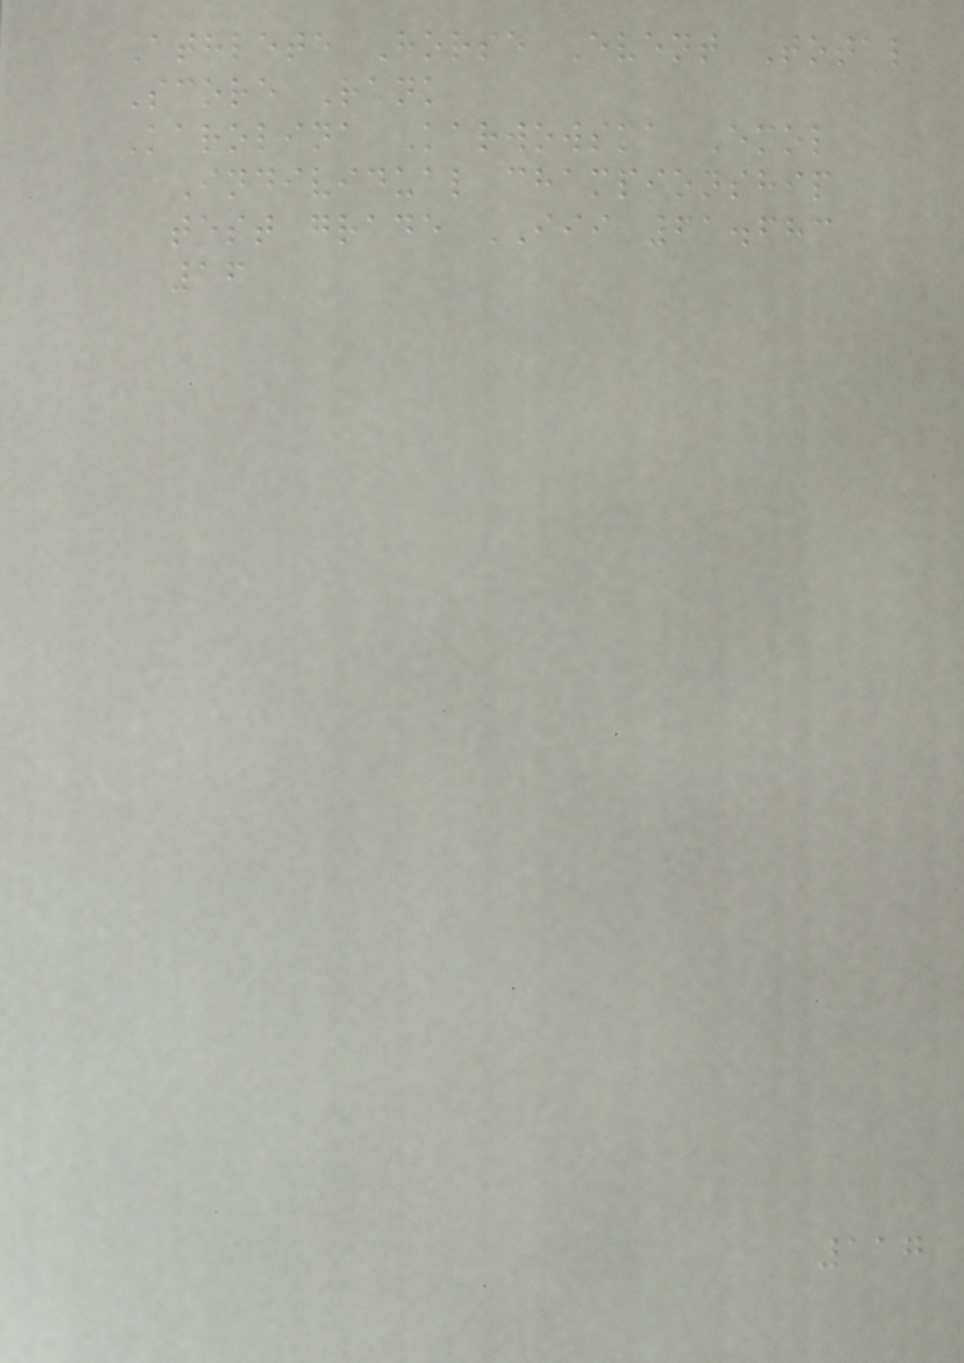Athlete Horse Event Total
Score Rank
Karolina Karwowska Emol
Individual championship
test grade III 61.683
16
117
